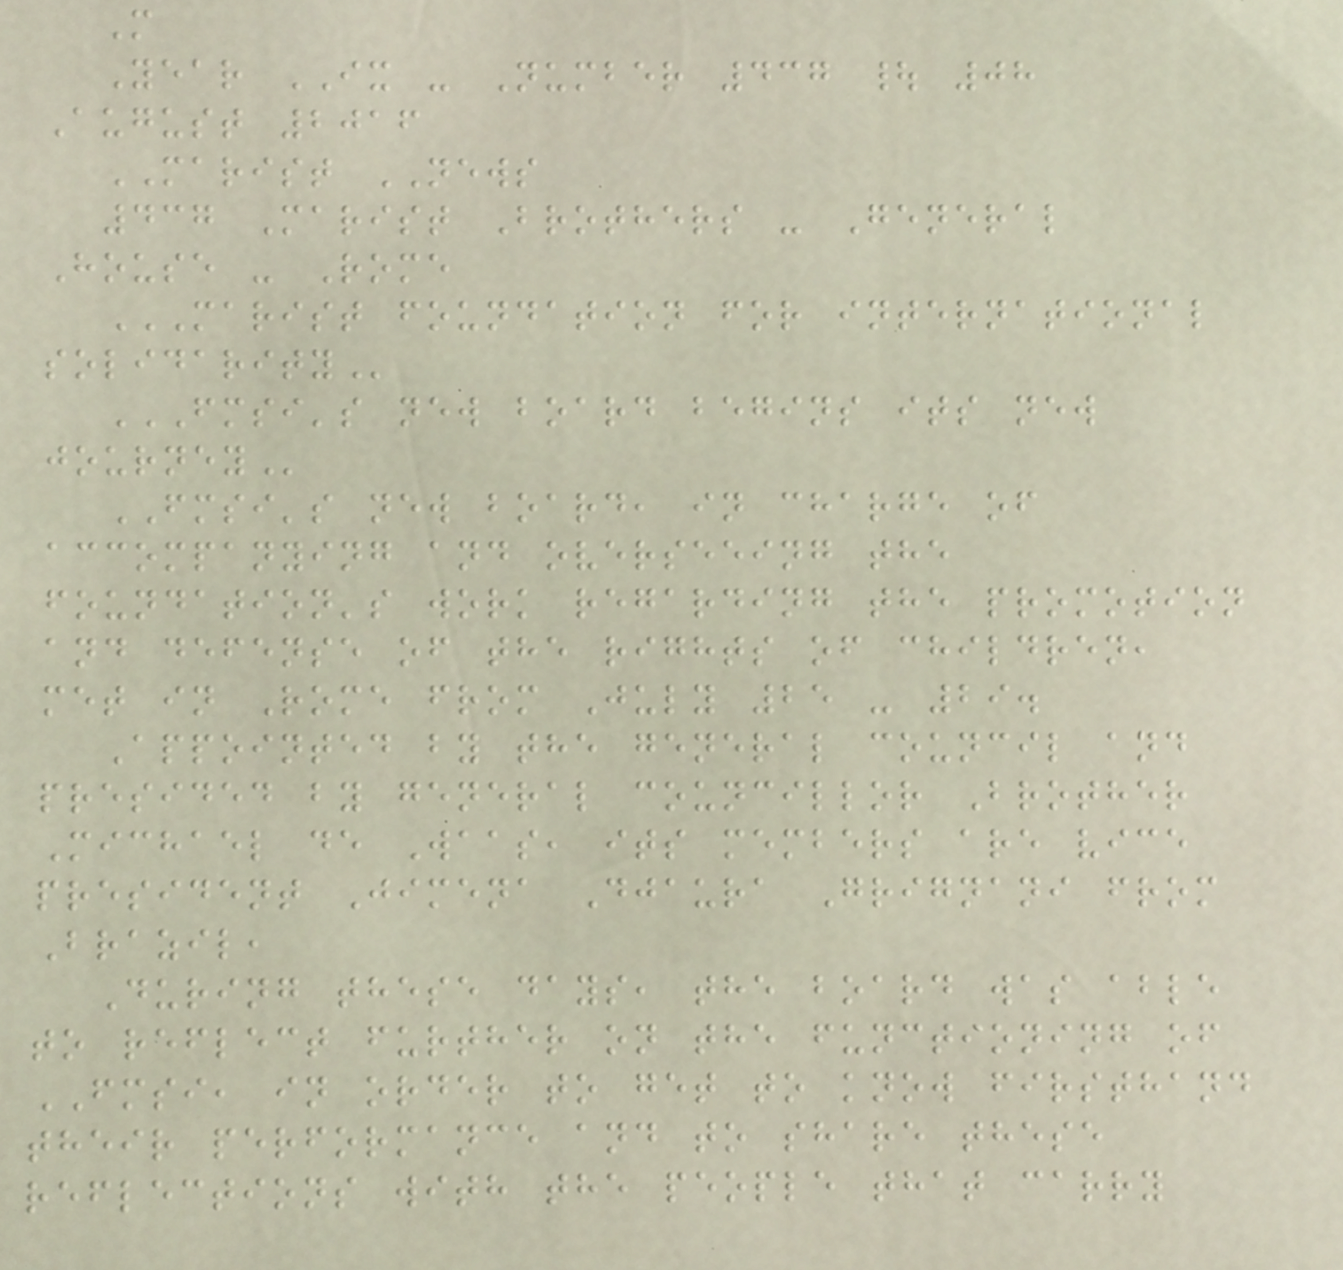M
Year IX - Number 437 | 08
August 2016
MARIST NEWS
437 Marist Brothers - General
House - Rome
MARIST FOUNDATION FOR INTERNATIONAL
SOLIDARITY
FMSI'S NEW BOARD BEGINS ITS NEW
JOURNEY
FMSI's new board, in charge of
accompanying and overseeing the
foundation's work regarding the promotion
and defense of the rights of children,
met in Rome from July 25 - 29.
Appointed by the general council and
presided by general councillor Brother
Michael de Waas, its members are vice
president Jimena Djaura Grignani from
Brazil,
During these days, the board was able
to reflect further on the functioning of
FMSI, in order to get to know firsthand
their performance and to share these
reflections with the people that carry
